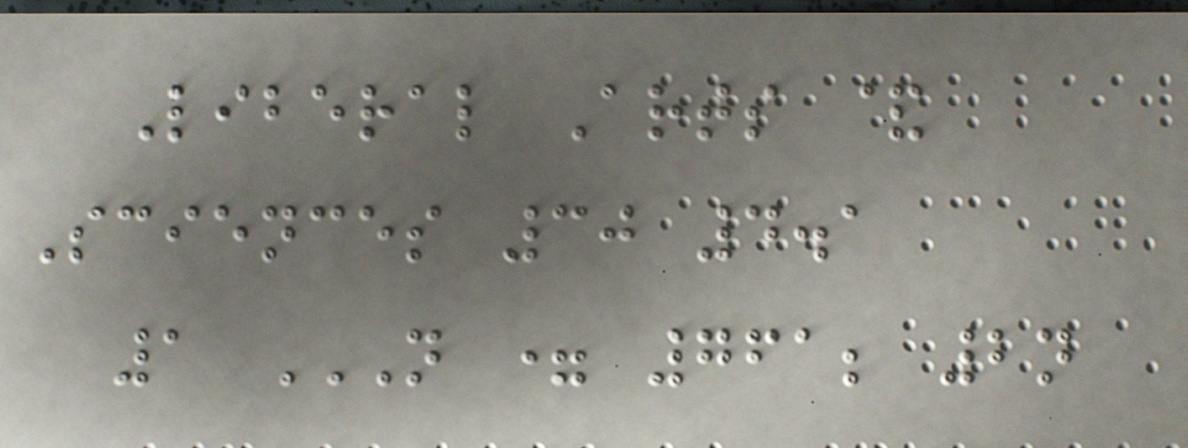Liberal Arts &
Sciences 30 4.1
1 N = 761; 2N
